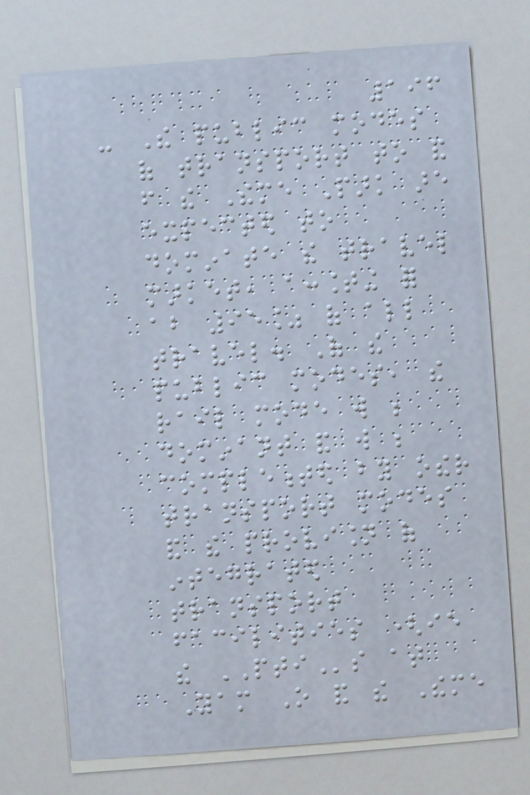196
- The public modes
of transport to and
from the Theme Park are
expected to
dominate the travel
market, accounting for
about 95% of all
travel. Of the
public modes, the
rail mode will be
dominant and will be
complemented by other
transport modes
and the provision of
integrated
transport
facilities (ie
the PTIs at
Yam O and the Theme
